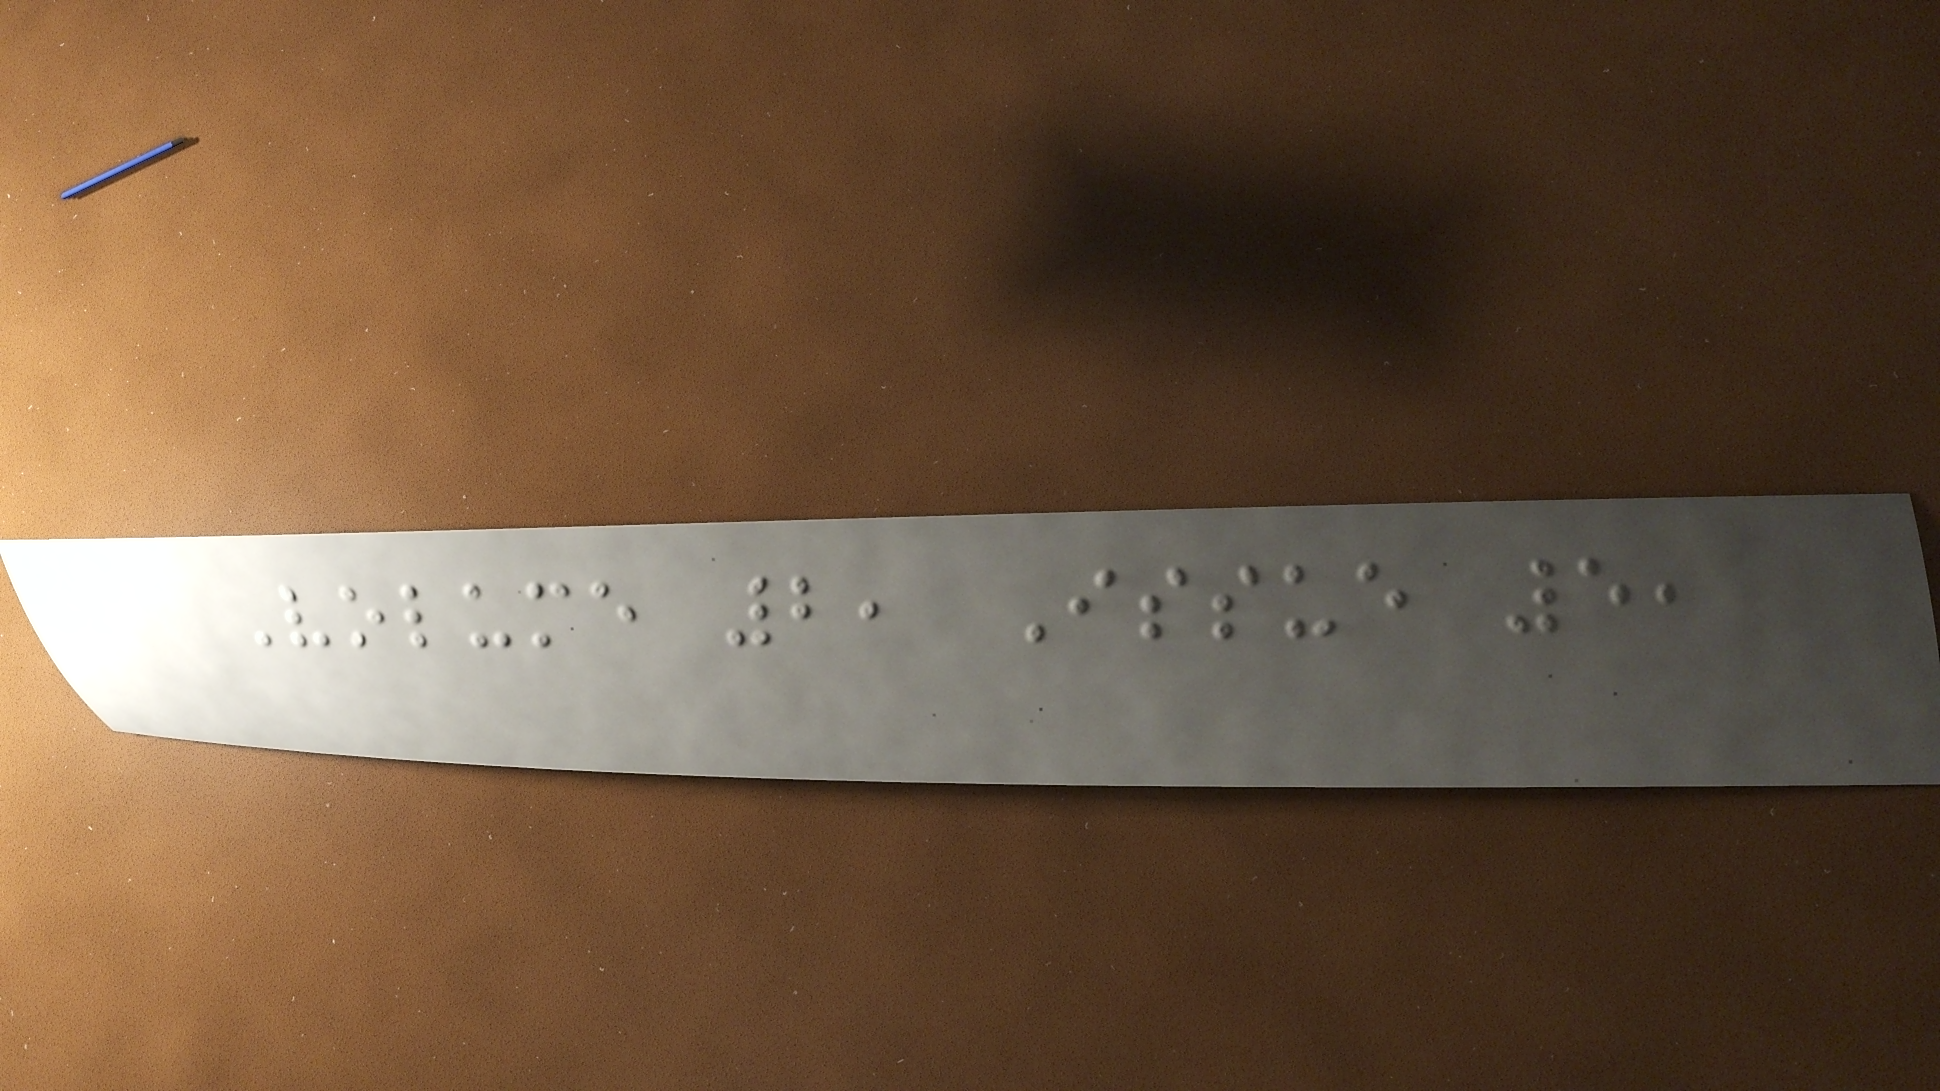Volume 2, Issue 5,
